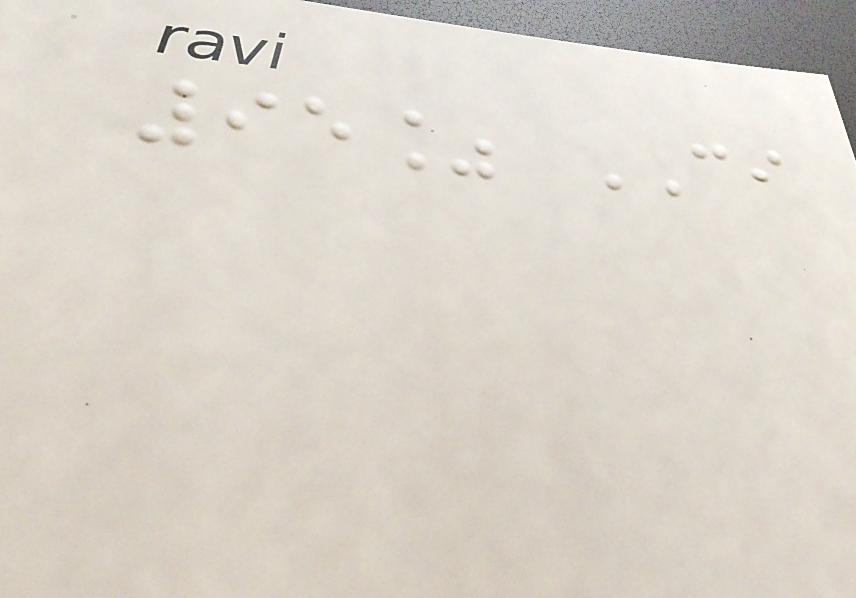95% CI
